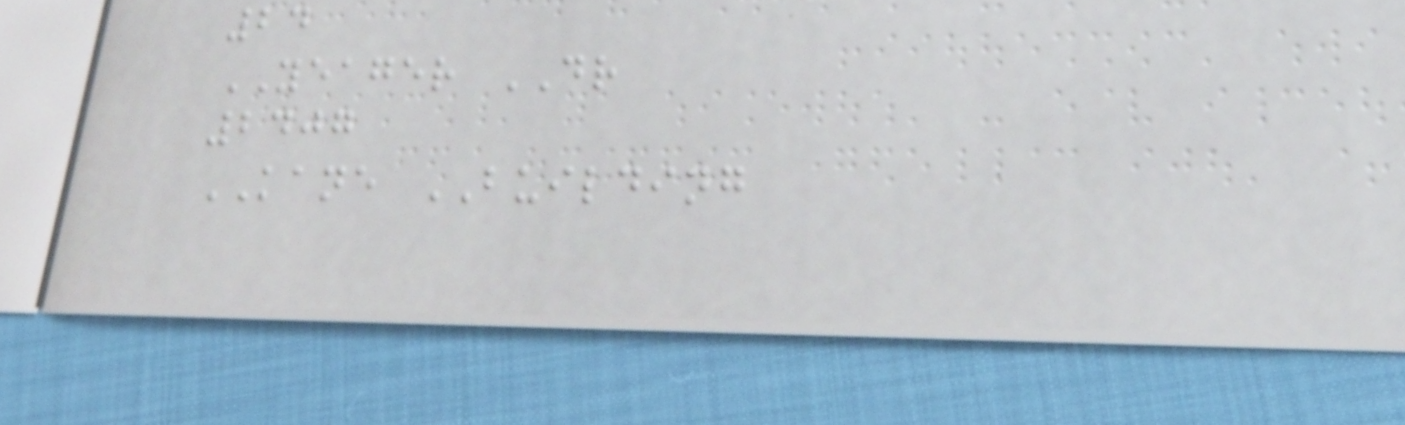24
YEAGER DR
2407
KANE BUILDING
